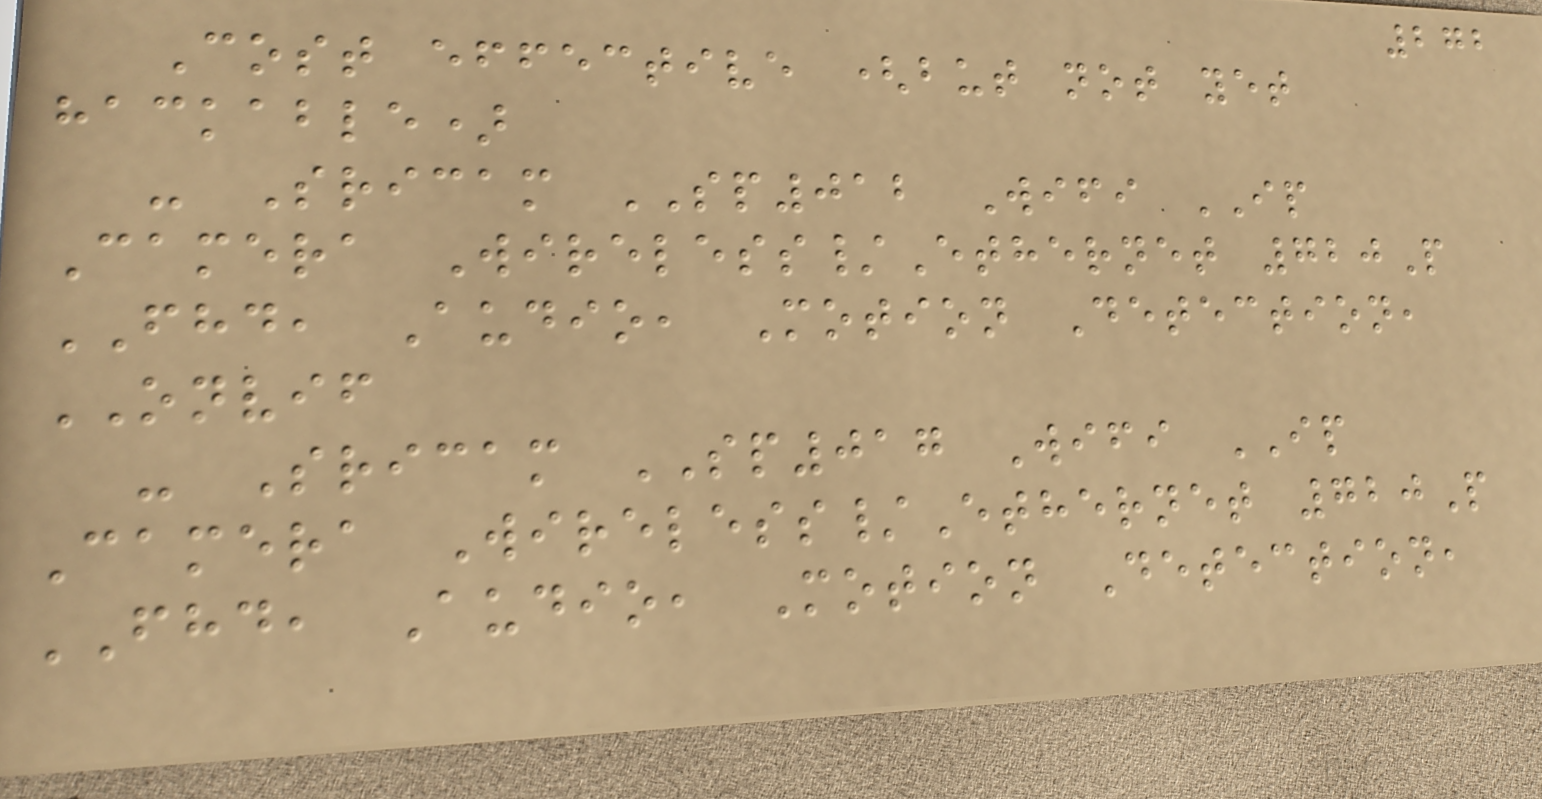272
Cost effective (but not yet
hackable)
- Sricam SP012 Wifi IP
Camera Wireless/Ethernet 720P
FHD, Audio, Motion Detection,
ONVIF
- Sricam SP017 Wifi IP
Camera Wireless/Ethernet 720P
FHD, Audio, Motion Detection,
